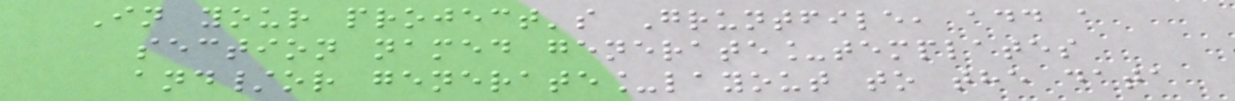In your project's Gruntfile, add a
section named generate_templates
and/or generate_layout to the data
